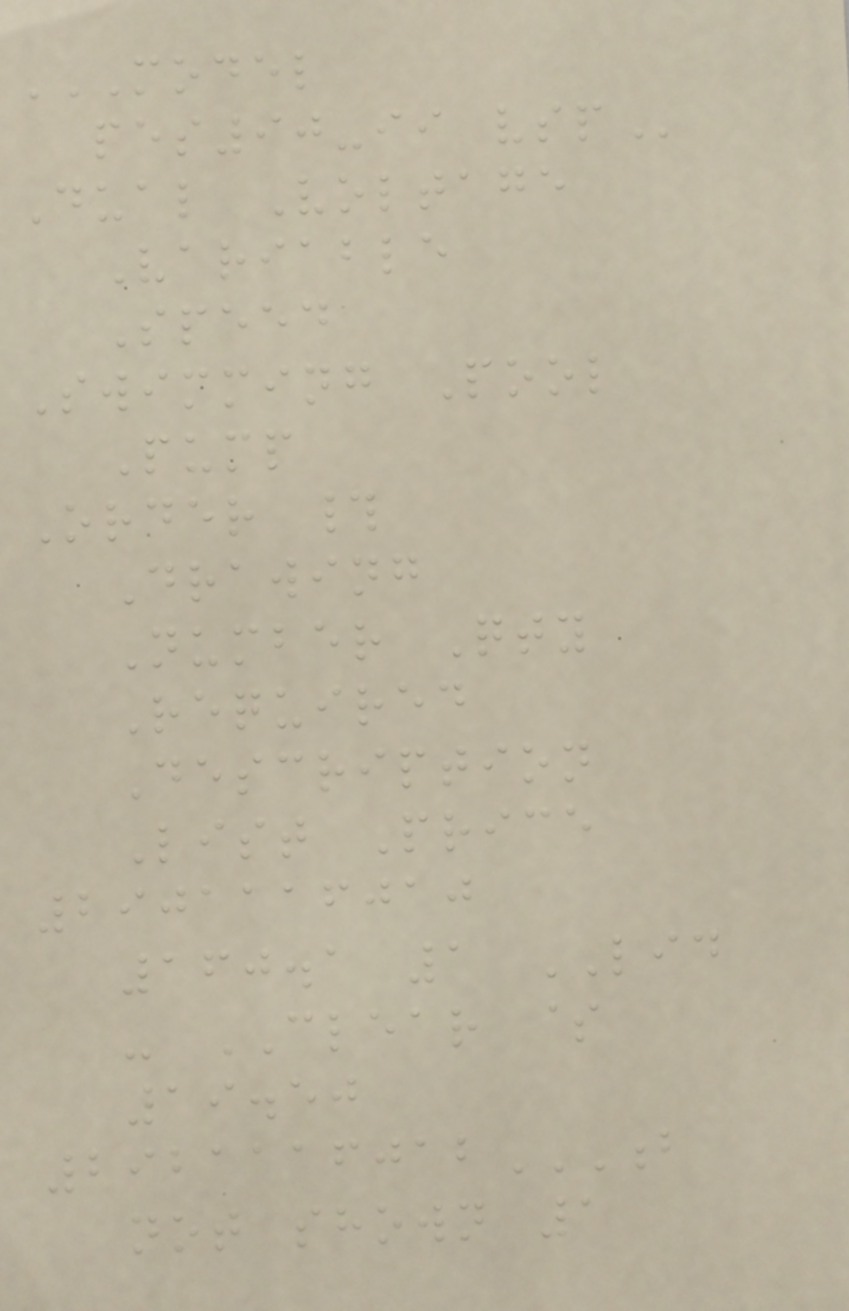MODEL
PES90-II VSP
Dual Voltage
Variable
Speed
Swimming Pool
Pump
Order #
Drawing
Number Qty
Required
Description
List Price
2901116010
160.1 1 LID
- CLEAR $
19.50
2921116012B
NOT SHOWN 1
